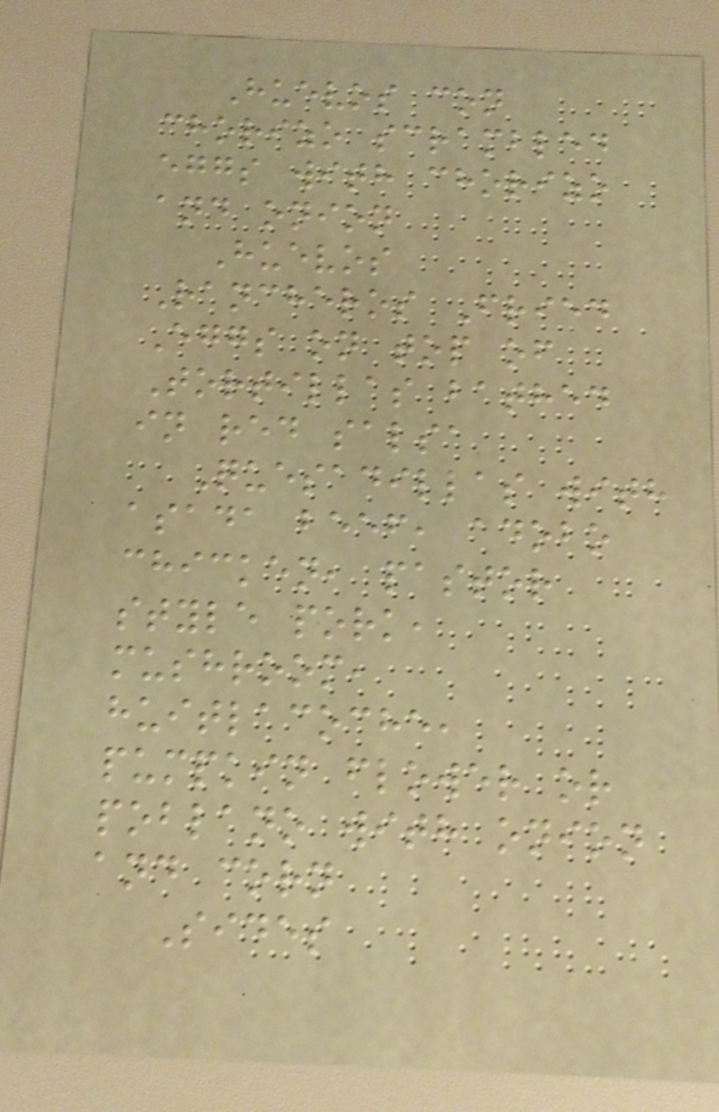Huevos con
chorizo scrambled
eggs with chorizo
and onion
Huevos
Rancheros Fried
Eggs on top of
Tortillas bathed
in red salsa
Quesadillas with
asada beef, adobo
chicken, pastor
style pork,
mushroom,
huitlacoche,
pumpkin flower or
poblano with onion
and corn
Sides
